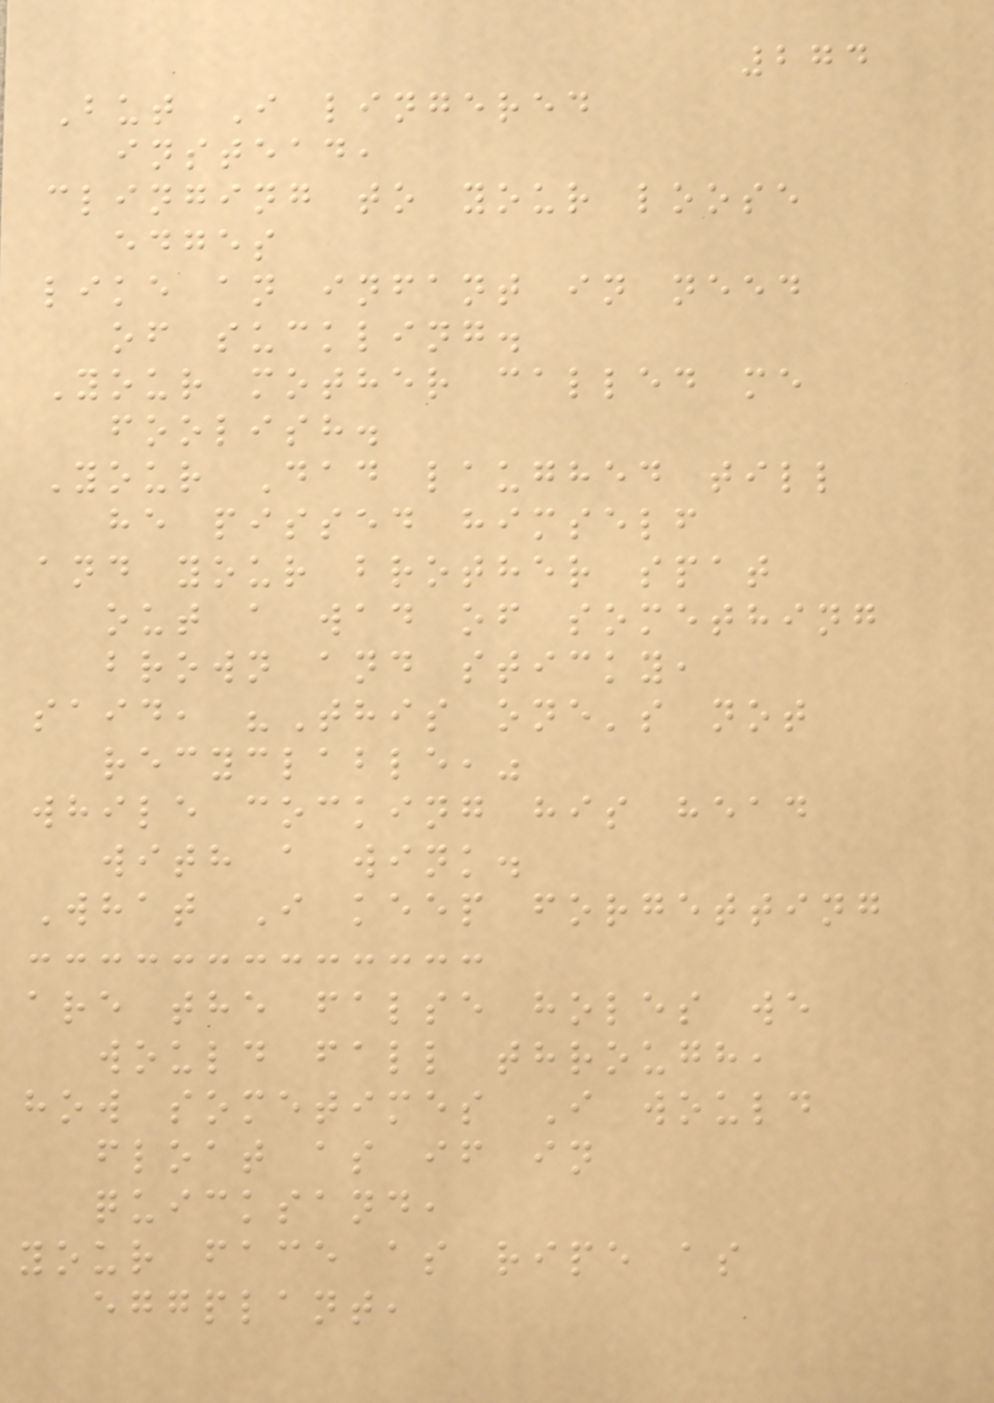274
But I lingered
instead,
clinging to your loose
edges
like an infant in need
of suckling.
Your mother called me
foolish.
Your Dad laughed till
he pissed himself
and your brother spat
out a wad of something
brown and sticky,
said, "This one's not
recyclable,"
while cocking his head
with a wink.
What I keep forgetting
are the false holes we
would fall through,
how sometimes I would
float as if in
quicksand,
your face as ripe as
eggplant,
